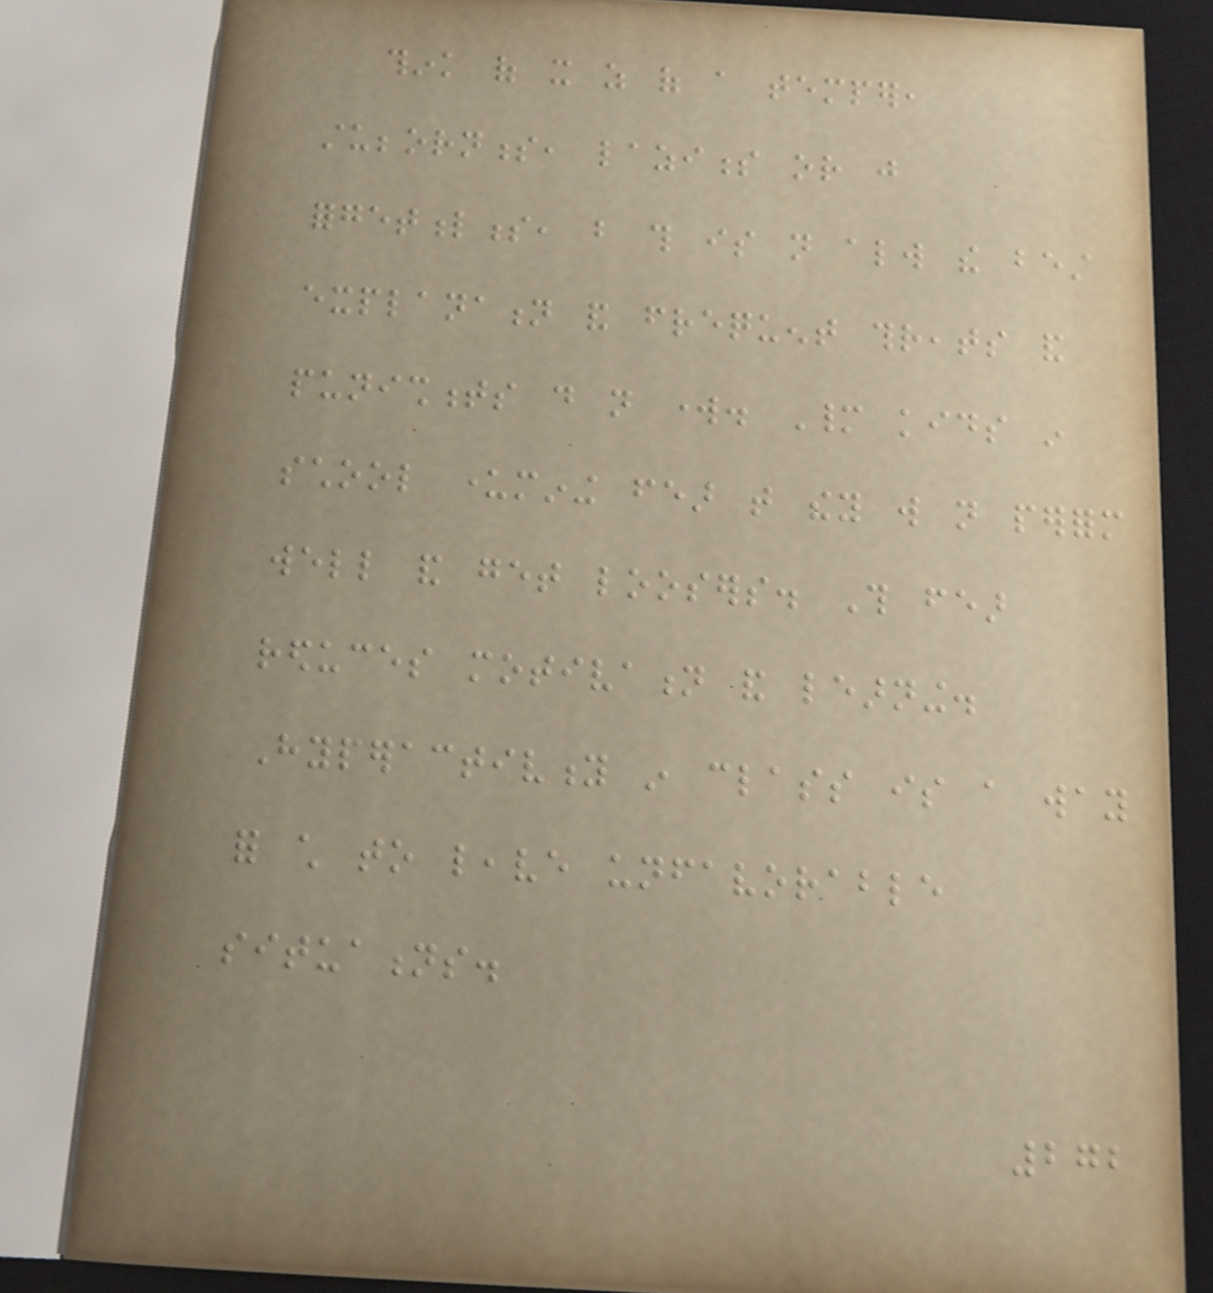think of it as of a temper,
stubbornness, laziness or just
forgetfulness, but this is not always the best
explanation and frequent threats and
punishments do not work. Many kids in
school undermining fear that they will not perform
well and get loosers. This fear
reduces motivation and learning.
Hyperactivity in class is a way
for child to leave unfavorable
situations.
272
